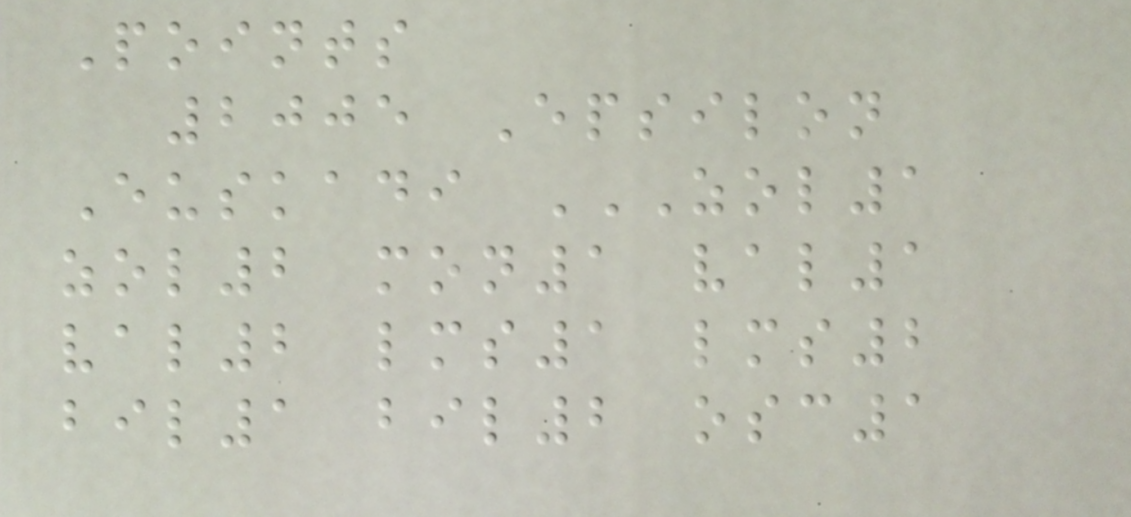Points
2005 Epsilon
Euskadi ZOL1
ZOL2 MON1 VAL1
VAL2 LMS1 LMS2
BIL1 BIL2 OSC1
